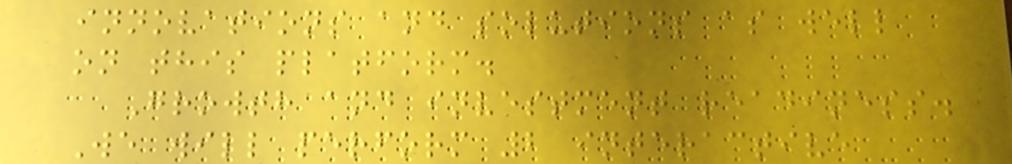innovations and solutions as well
on this platform.
Growth and investment readiness.
We will perform 2 interactive
